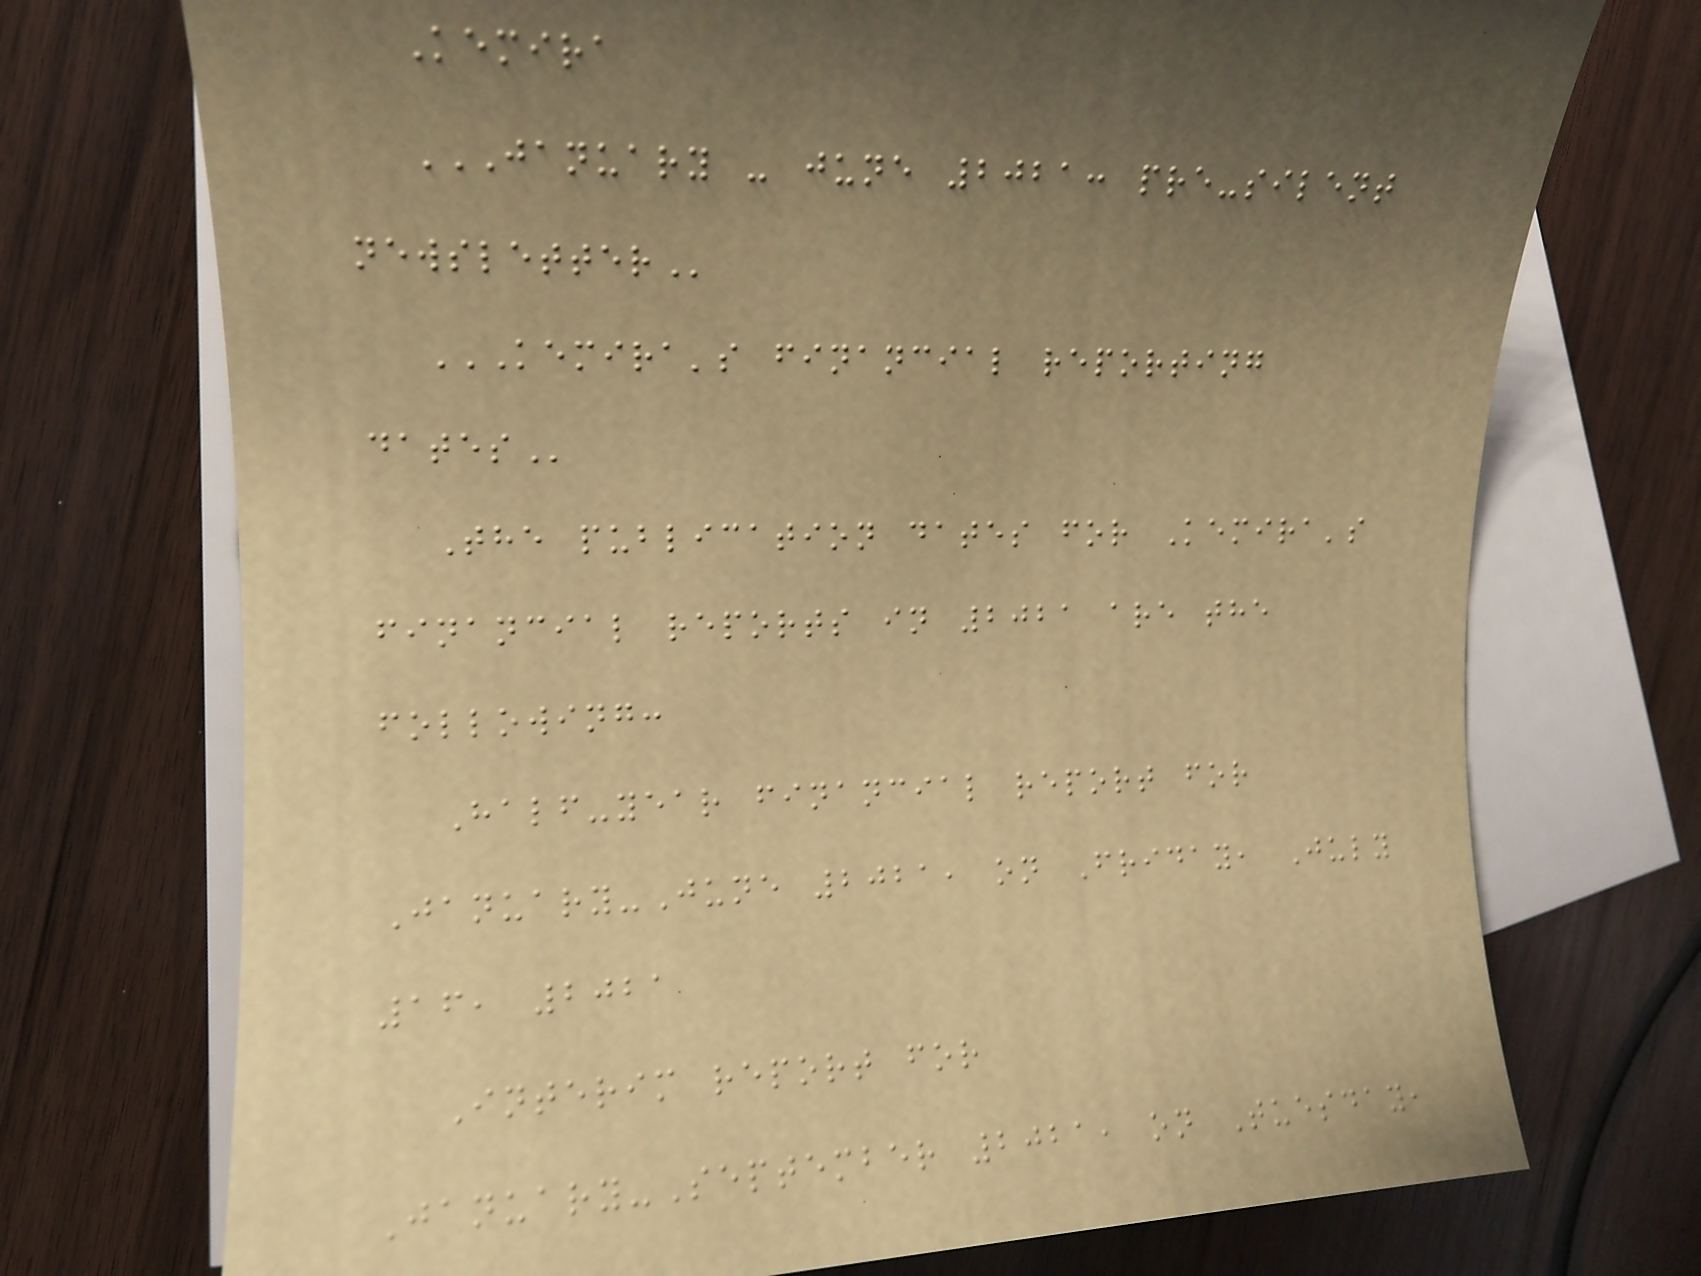Kemira
JANUARY - JUNE 2021: PRE-SILENT
NEWSLETTER
KEMIRA'S FINANCIAL REPORTING
DATES
The publication dates for Kemira's
financial reports in 2021 are the
following:
Half-year financial report for
January-June 2021, on Friday, July
16, 2021
Interim report for
January-September 2021, on Tuesday,
